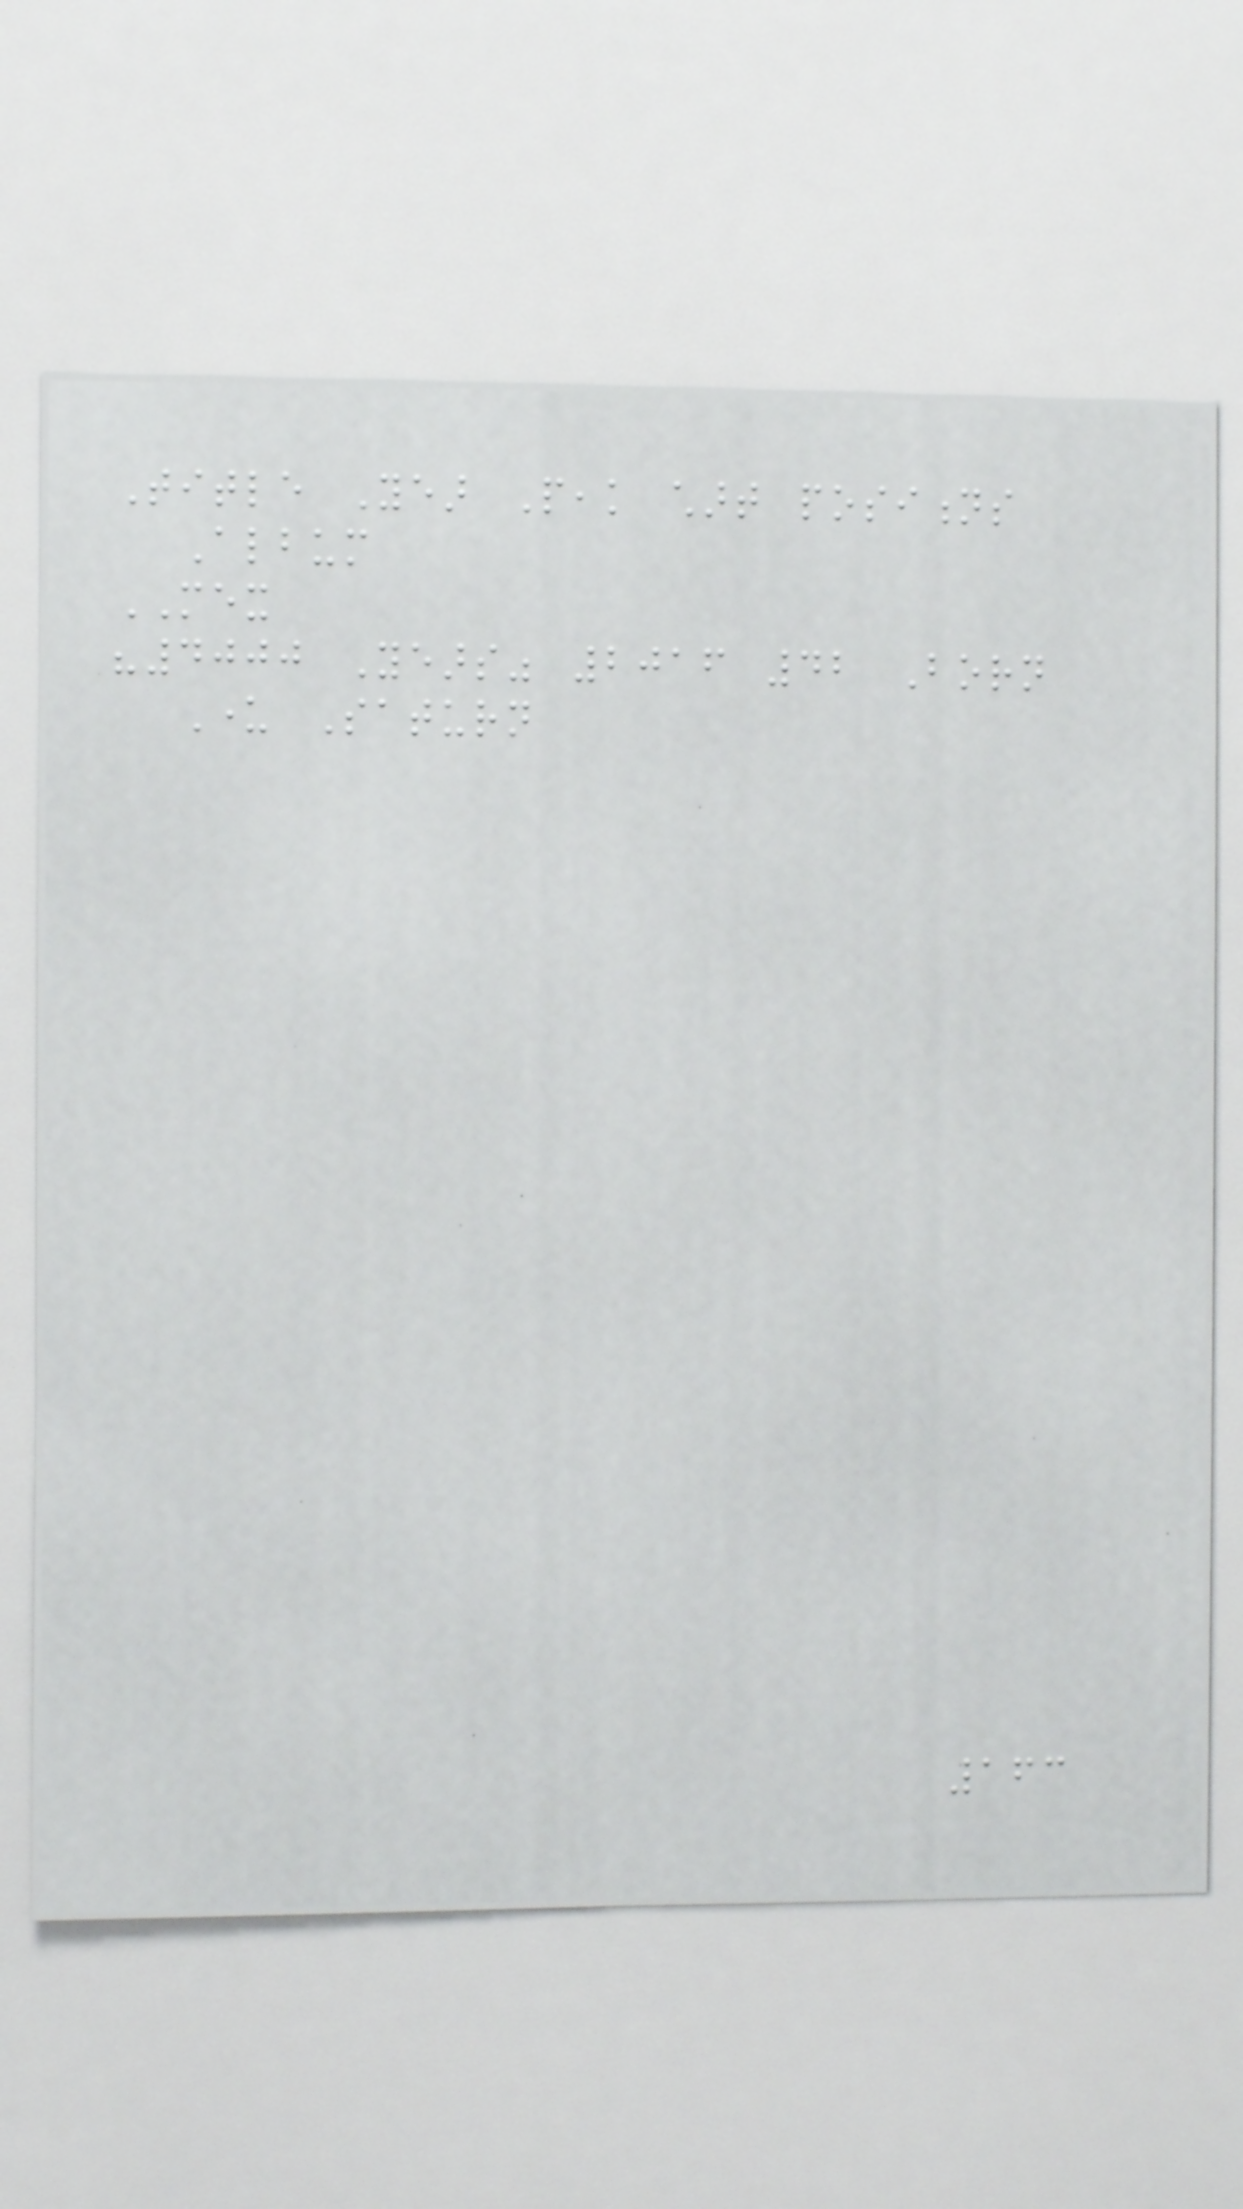Title Year Peak chart positions
Album
MEX
"4000 Years" 2016 42 Born
Under Saturn
163
